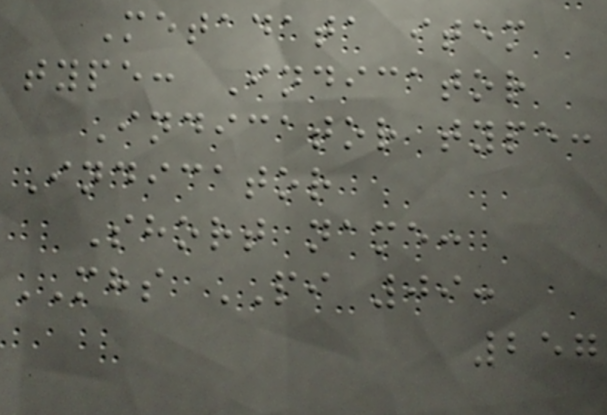Metadata item
type: Indicator
Indicator type:
Indicator
Short name:
MHS PI 09:
257
